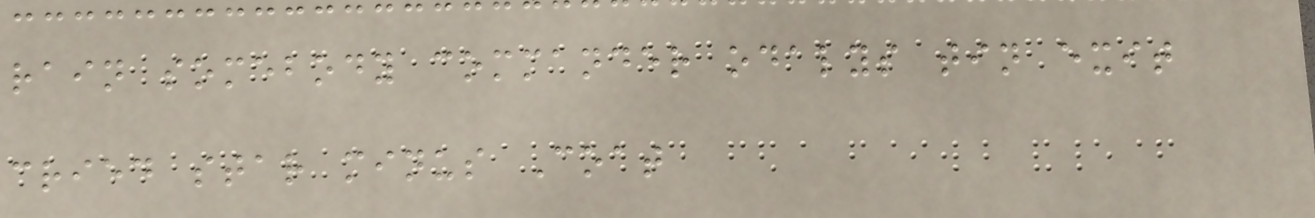rain somebody commander odalys tin exit
cried star minus Coat
